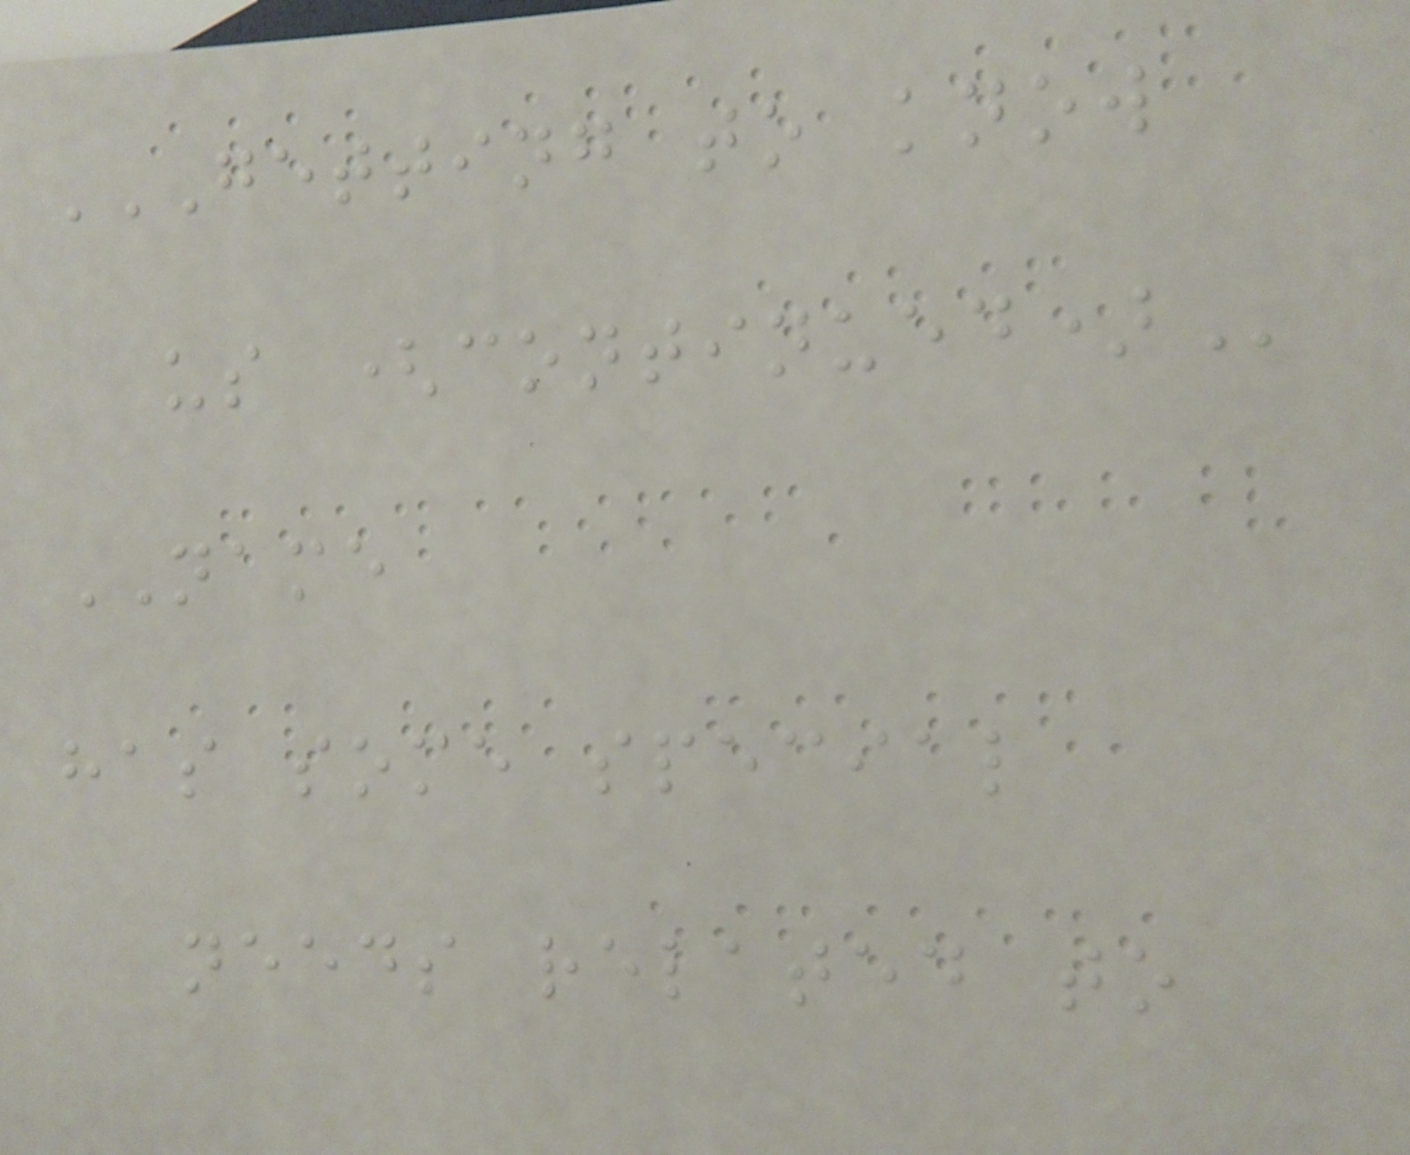GETTING TO KNOW
US (CONTINUED)
NAME
has some special
needs related to
